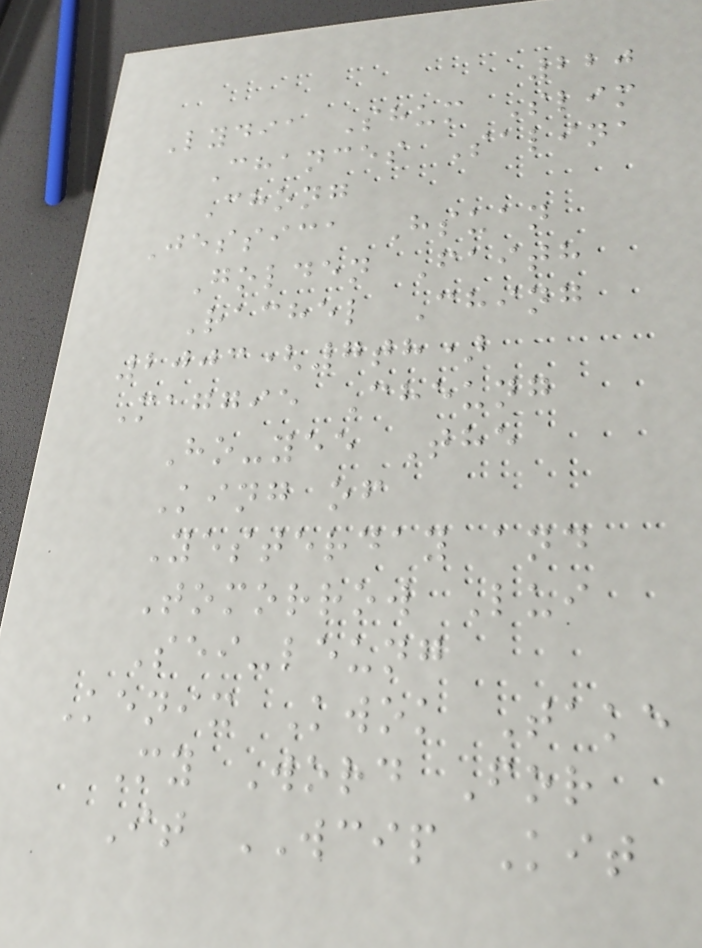220
Lydia Shum Slim
Chances Salina
Chong
Jessica Hsuan
Golden Faith
Rachel Ching
2003(7th)
Maggie Cheung
Ho-yee The
King of
Yesterday and
Tomorrow Lui
Sei-leung
Kenix Kwok Take
My Word For
It WCIP Kit
